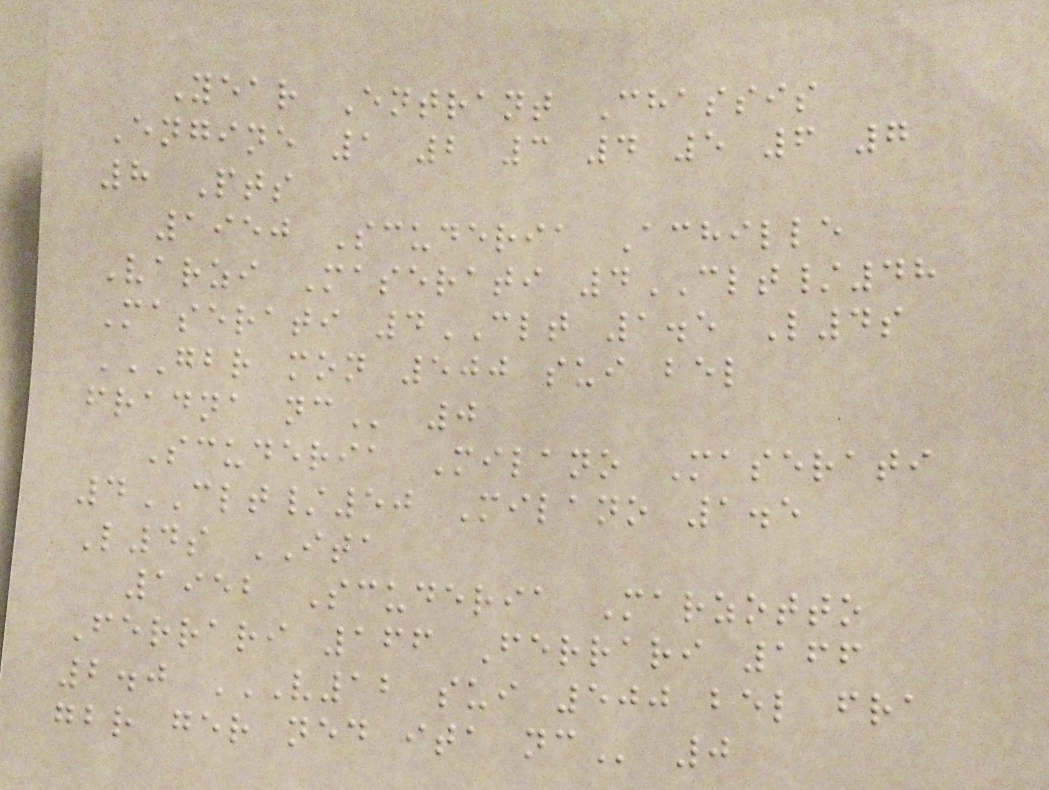Year Entrant Chassis
Engine 1 2 3 4 5 6 7
8 Pts
1950 Scuderia Achille
Varzi Maserati 4CLT/48
Maserati 4CLT 1.5 L4s
GBR MON 500 SUI BEL
FRADNA NC 0
Scuderia Milano Maserati
4CLT/50 Milano 1.5
L4s ITA
1952 Scuderia Marzotto
Ferrari 166 Ferrari 166
2.0 V12 SUI 500 BEL FRA
GBR GER NED ITA NC 0
